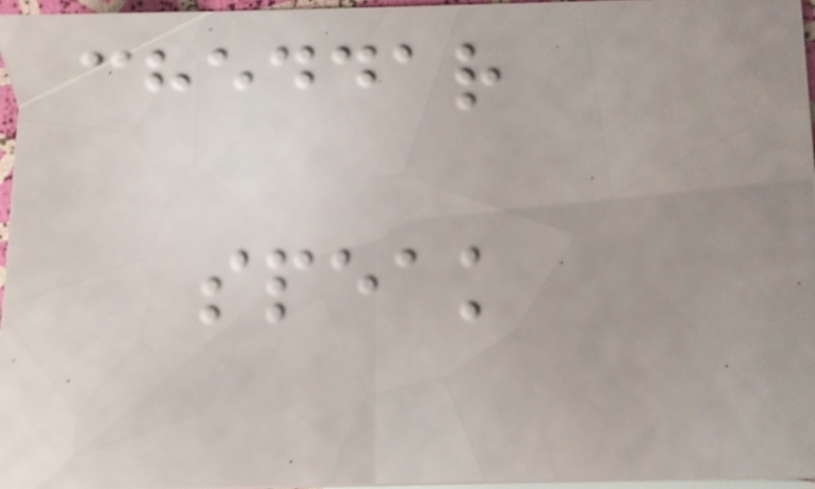cheddar
speak
